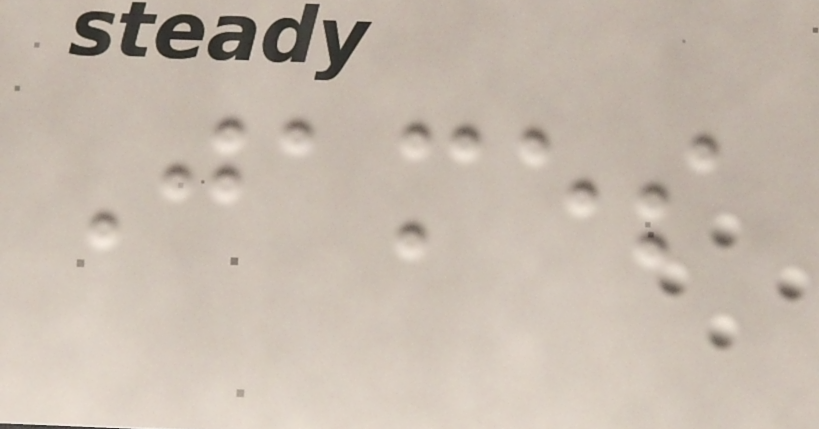James
